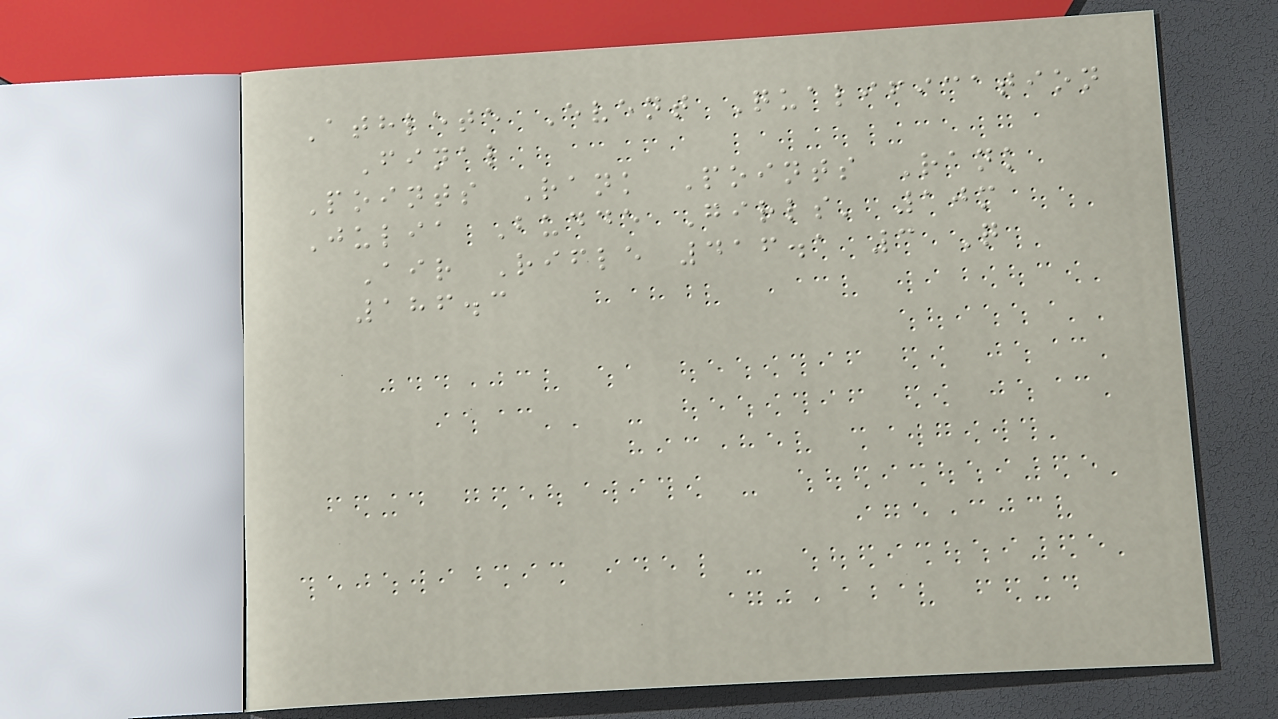Athlete Event Qualification
Final
Points Rank Points Rank
Julia Budde Girls' 10m
Air Rifle 416.1 3 Q
186.3
